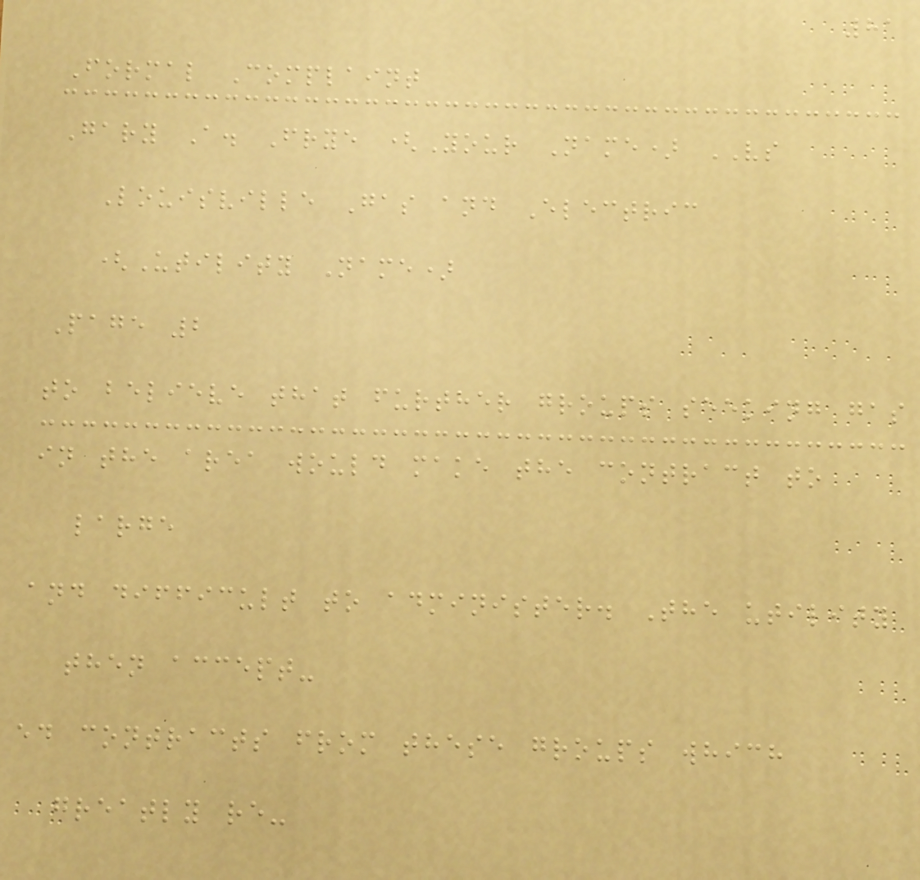81
Formal Complaint
Gary A. Frye (Your Name) VS
Louisville Gas and Electric
(Utility Name)
Page 2
to believe that further groups seeking gas
in the area would make the contract to
large
and difficult to administer. The utility
then accept-
ed contracts from these groups which
greatly re-
